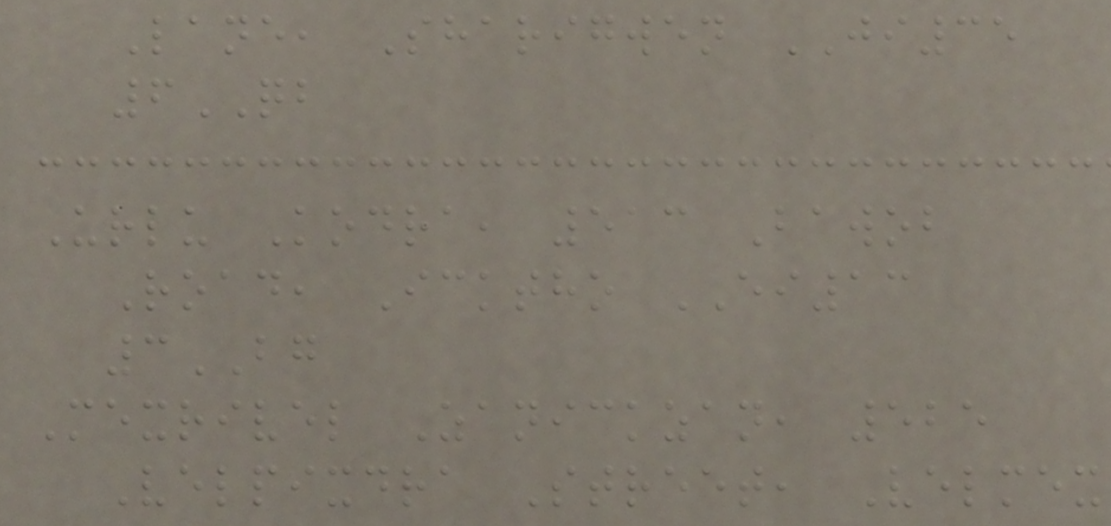Lane, Sharigwen JI35
6QB
Urlu Kodra, 513 Bawob
Road, Icktho EI13
3BG
Mexrivel Zanickzan, 525
Velpixdra Street, Velmex
